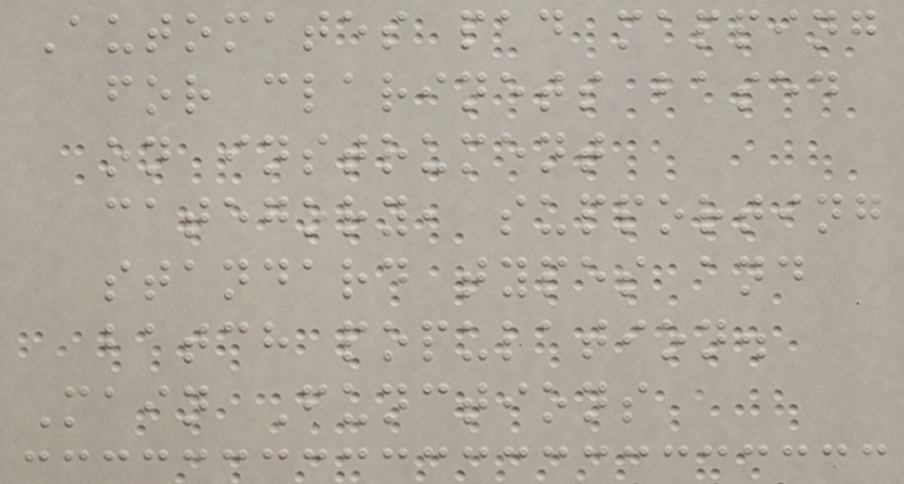Automates pad mapping
for clarinets based
on instrument
category, supporting
standard types and
batch population.
Main Functions
